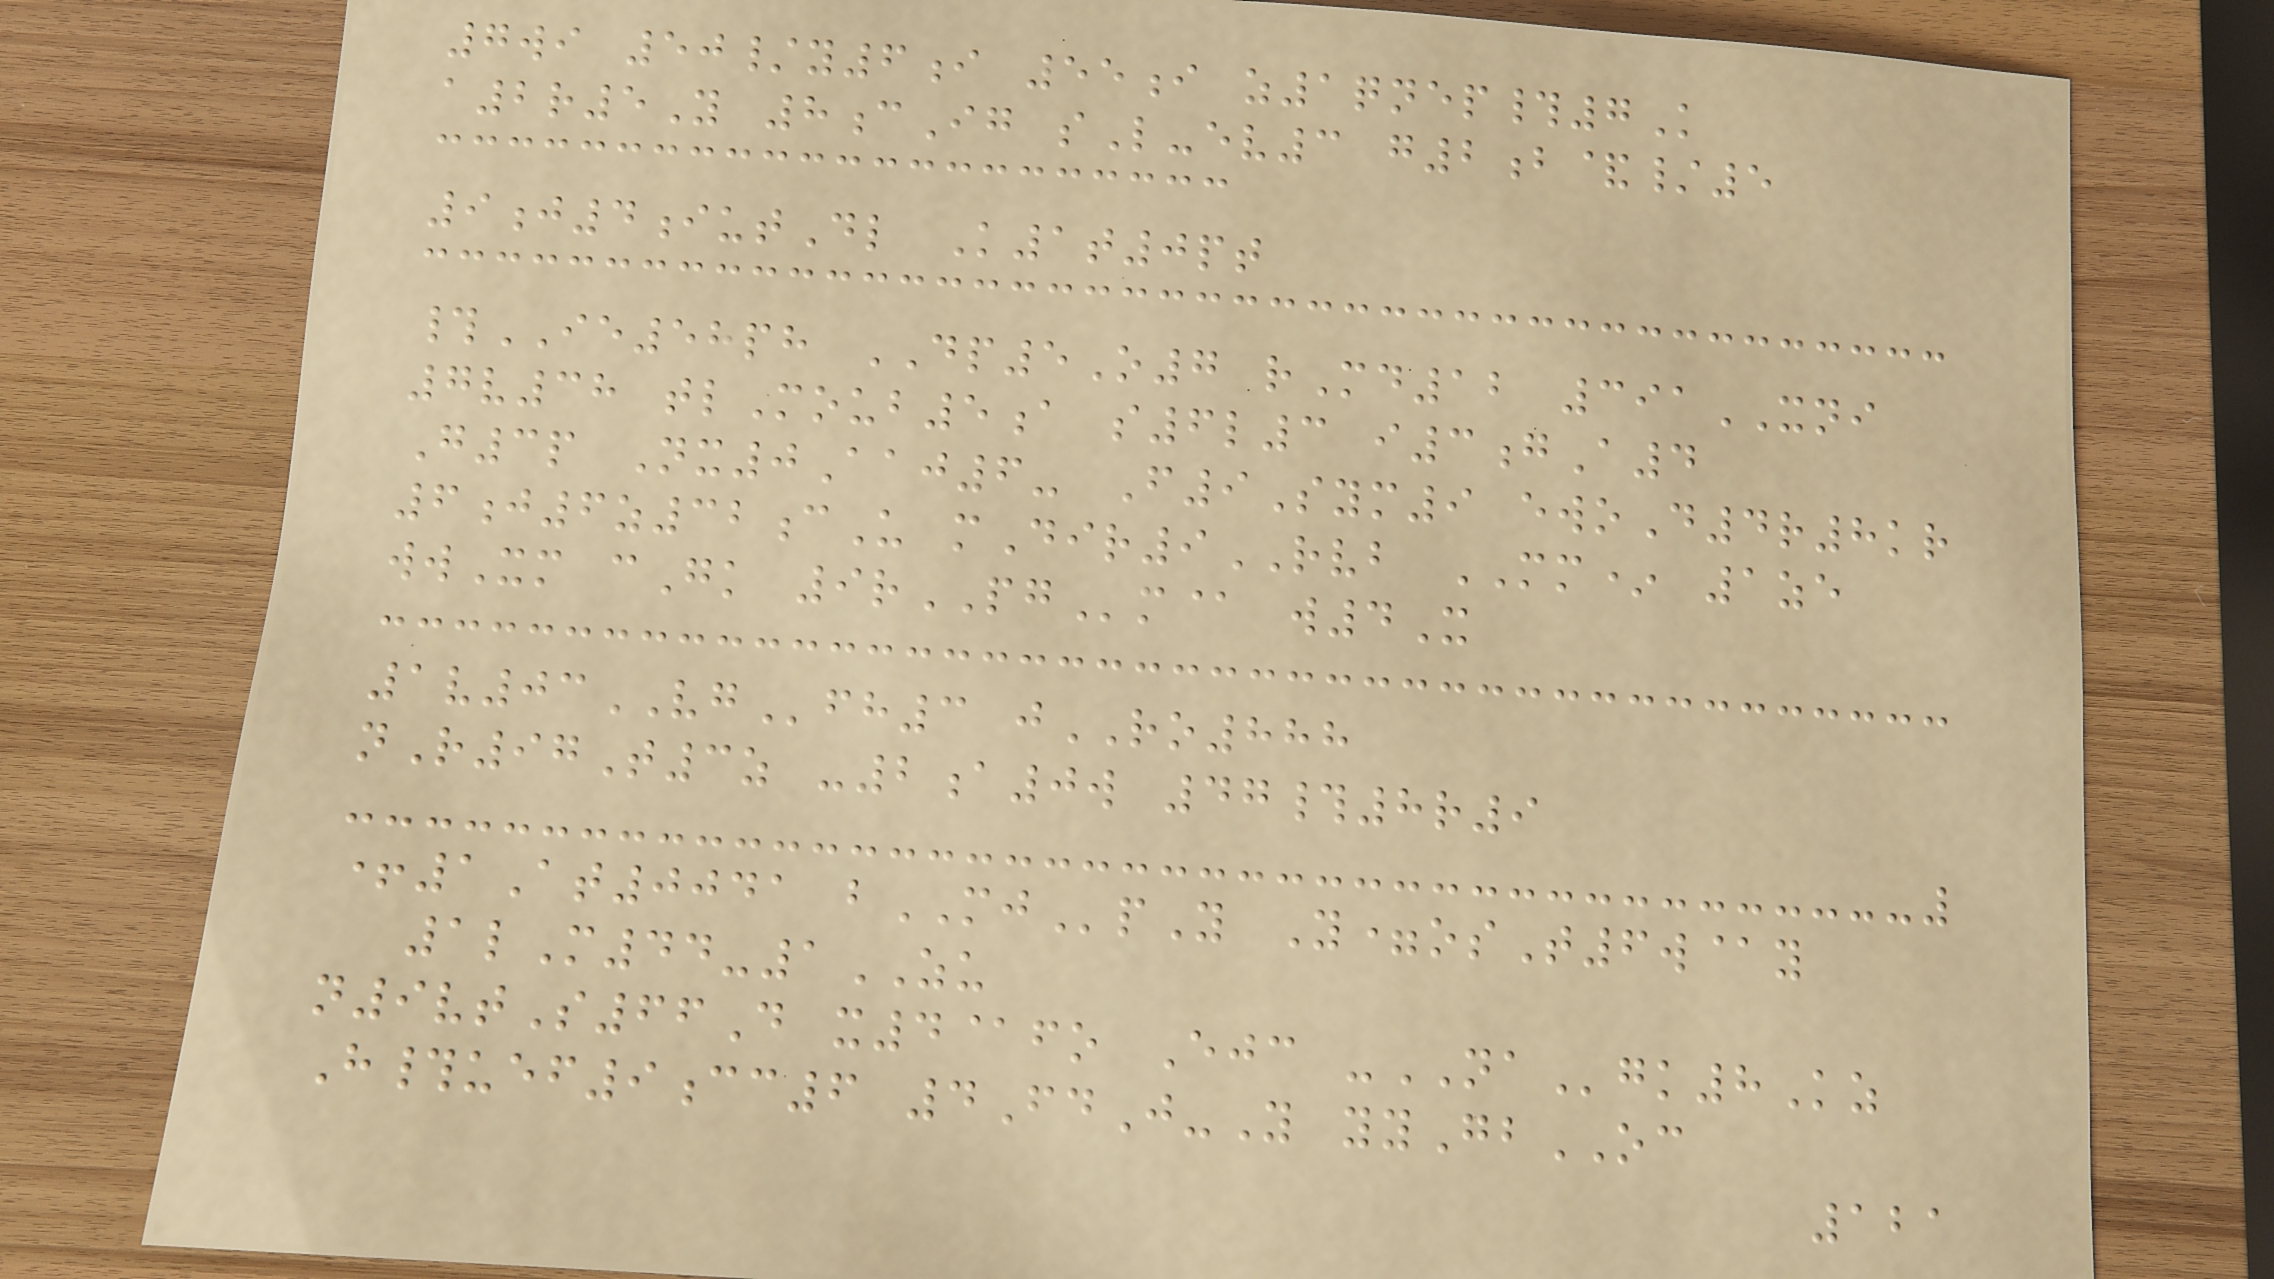7wi 50/y6i 55i z1qnep#7K
a2r5Y 8cIg sL-ev3 g2b&/5
9j4iutDl K1t0pt
#IE58ph DP5O7 rMd12 391XNI
7v38 tlMoub5a s6l3 i3gA4
G3p Nx0Aaj6- F9Sym9 ewoD4r8kr
6j6z32cU mDir9RVB MM* 1ze
wwXm cGk 9rPGm@ w4X
1v03VGfh3 jRO888
nR97T3z -2a0w 47#8r9
+1At0041 bMJpY Y=osT6w@y
1lM44-1ZU
n9vtS66D x4@fo Ejc -NAgk8Kz
H#uef9cc6 4FdJ-Y yyGbOC
121
